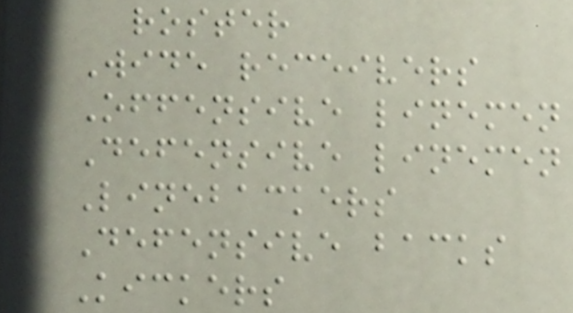roster
Wide receivers
Offensive linemen
Defensive linemen
Linebackers
Defensive backs
Kickers
